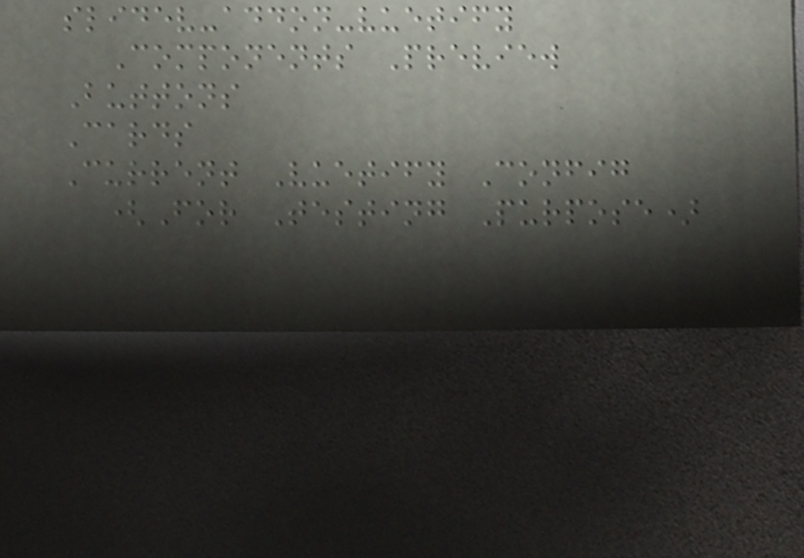slidev-addon-vuetify
Components Preview
Buttons
Cards
Current Vuetify Config
(For Testing Purpose)
